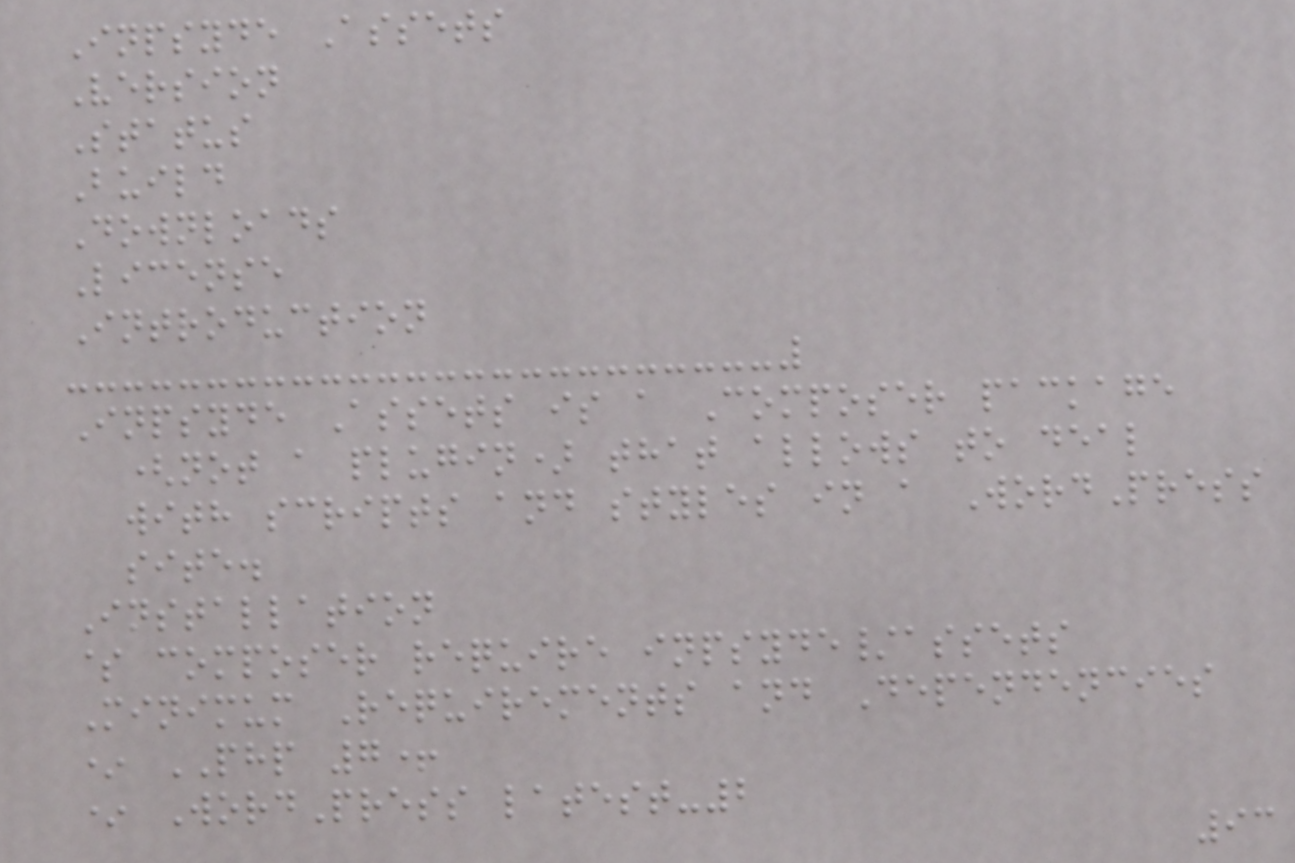Inpsyde Assets
Version
Status
Build
Downloads
License
Introduction
Inpsyde Assets is a Composer package
(not a plugin) that allows to deal
with scripts and styles in a WordPress
site.
Installation
$ composer require inpsyde/assets
Minimum Requirements and Dependencies
* PHP 7+
* WordPress latest-2
93
